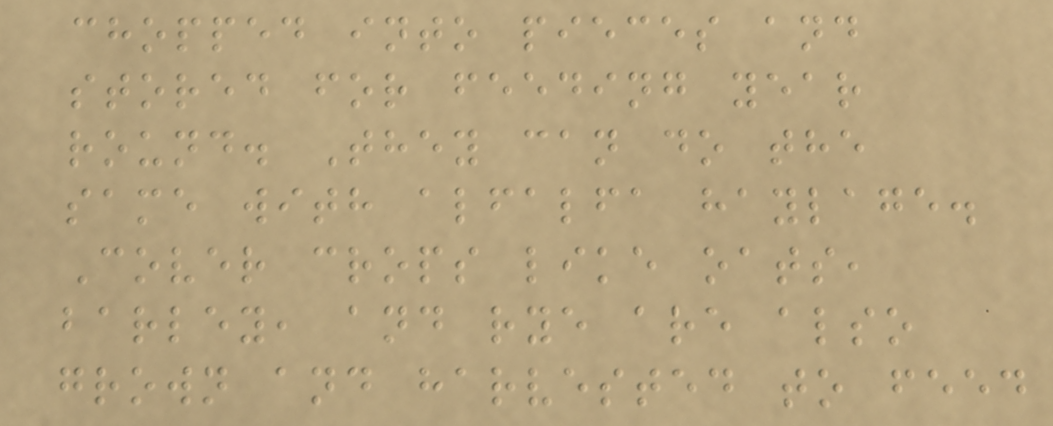chopped into pieces and
stored for feeding year
round. They can do the
same with alfalfa haylage.
Cover crops like oats,
barley, and rye are also
grown and harvested to feed
